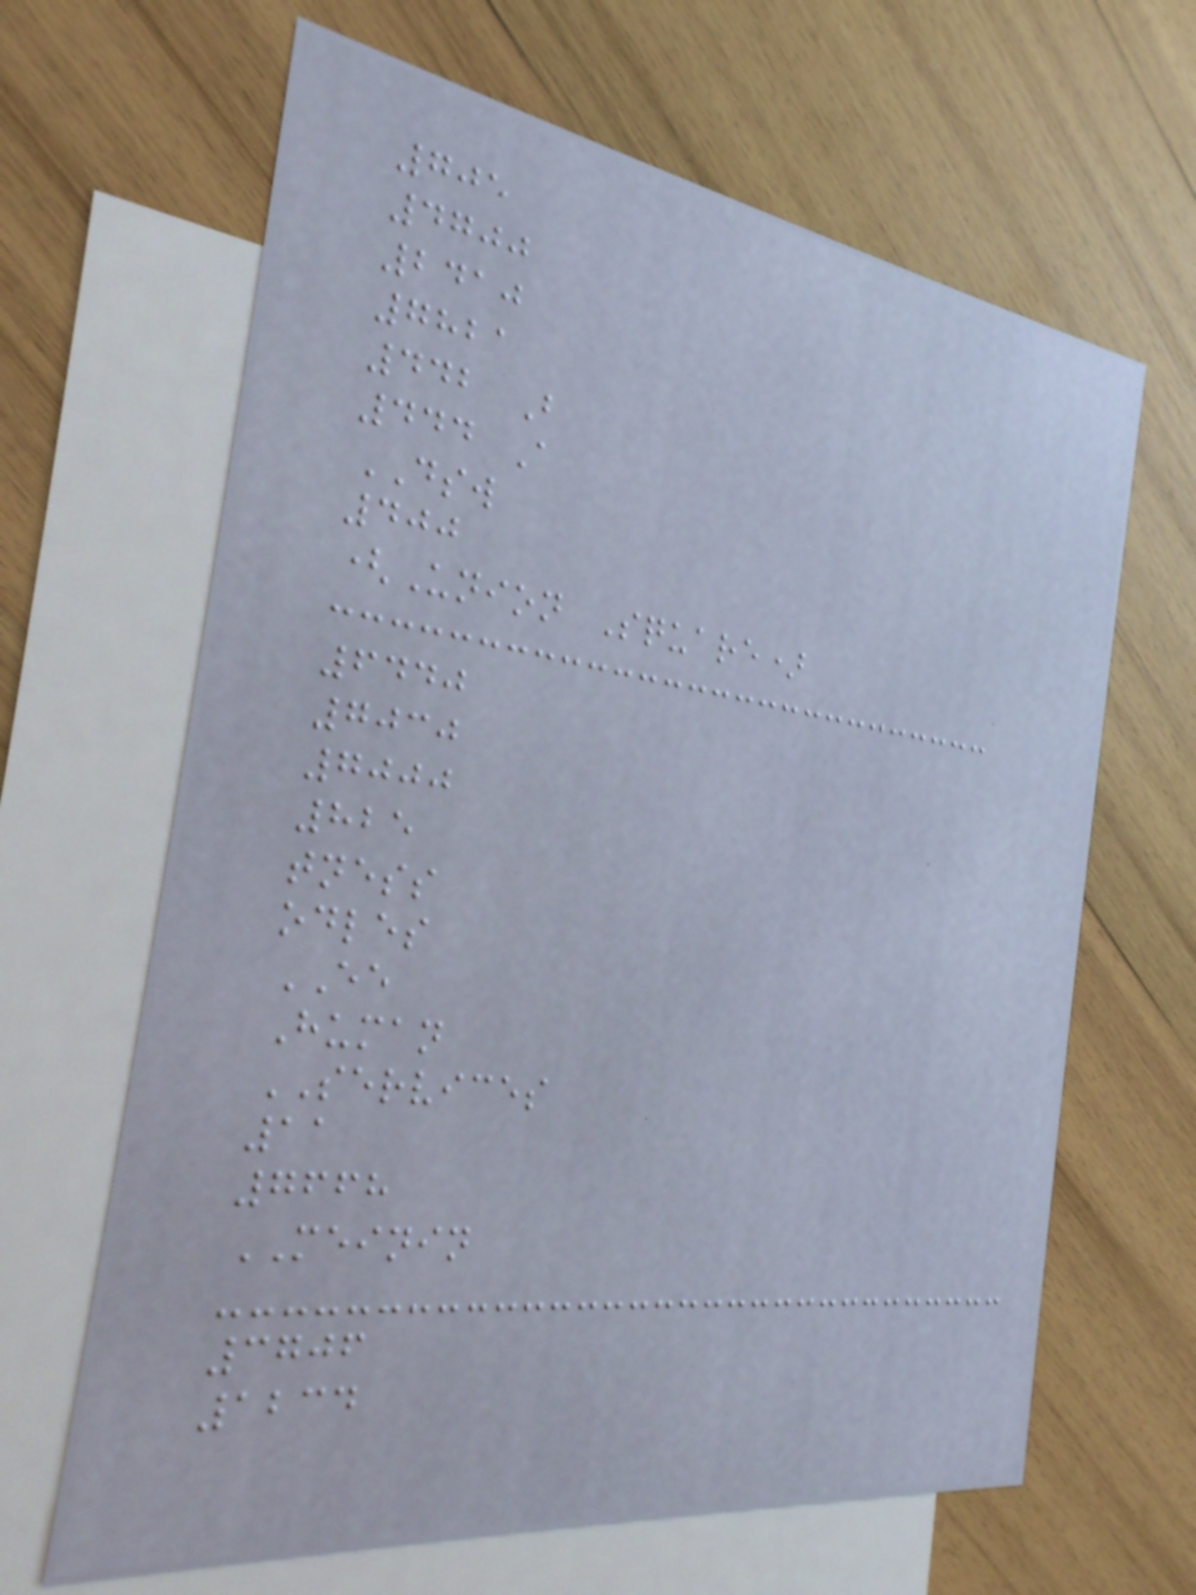705
4700
2410
7821
442 B
444 A
DSW
400
(Union Square)
6440
7030
7000
825
tness
odles
EE
Human
SERVICES
11
7668
MEININ
3706
1234
